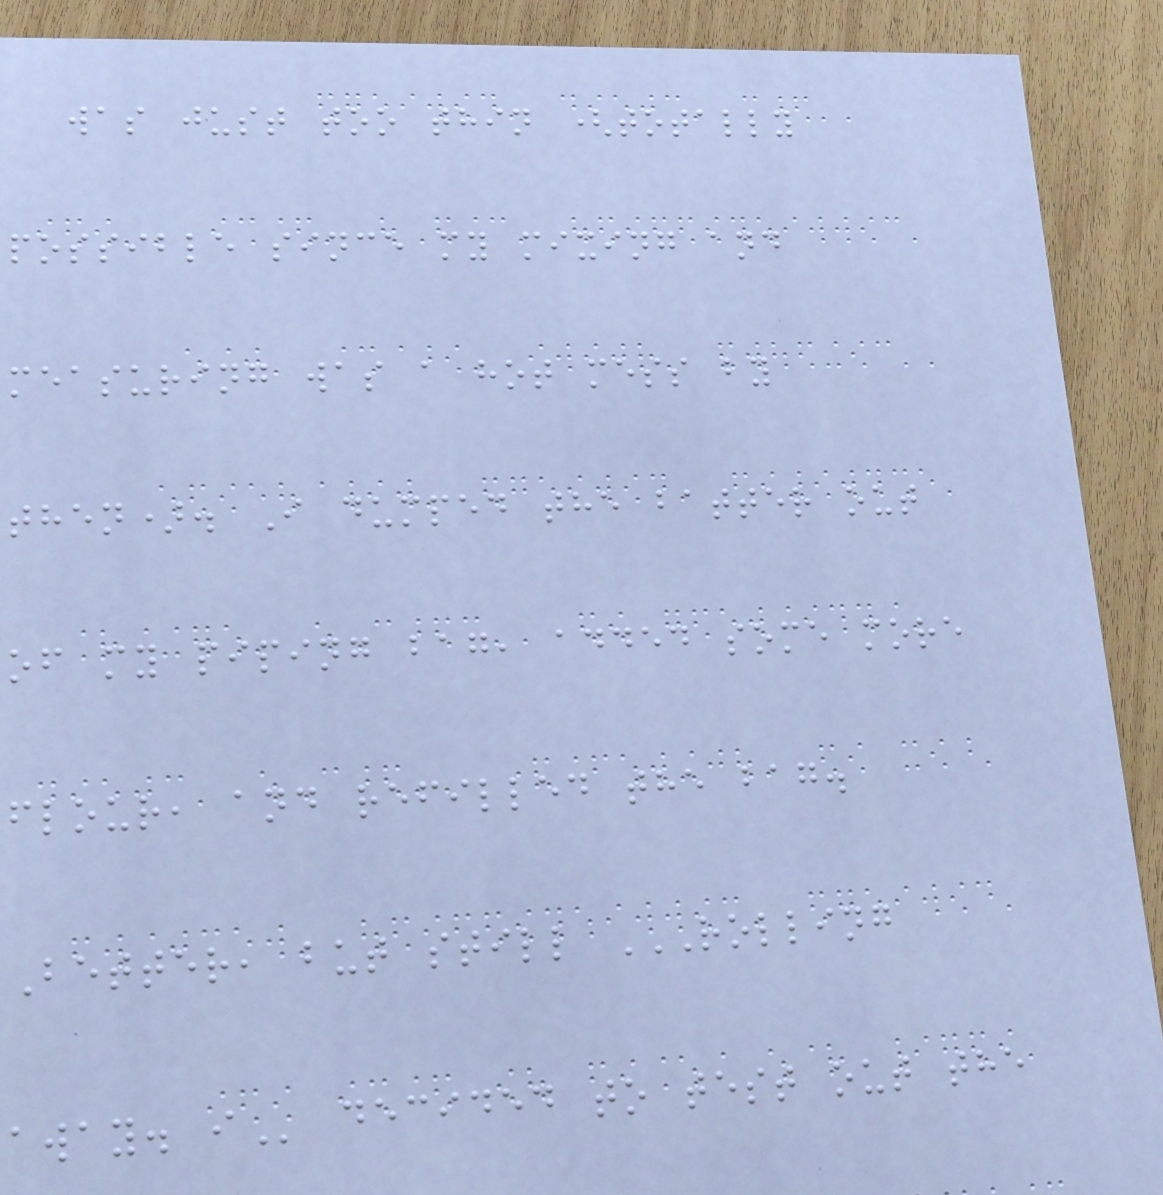was just too thin (totally
possible since my mixing and
measuring was a hot mess by
then). I dumped the batter out
of my piping bag, added some more
flour, and refilled the bag.
Better, but still ROLLING
AWAY. I decided to test out the
